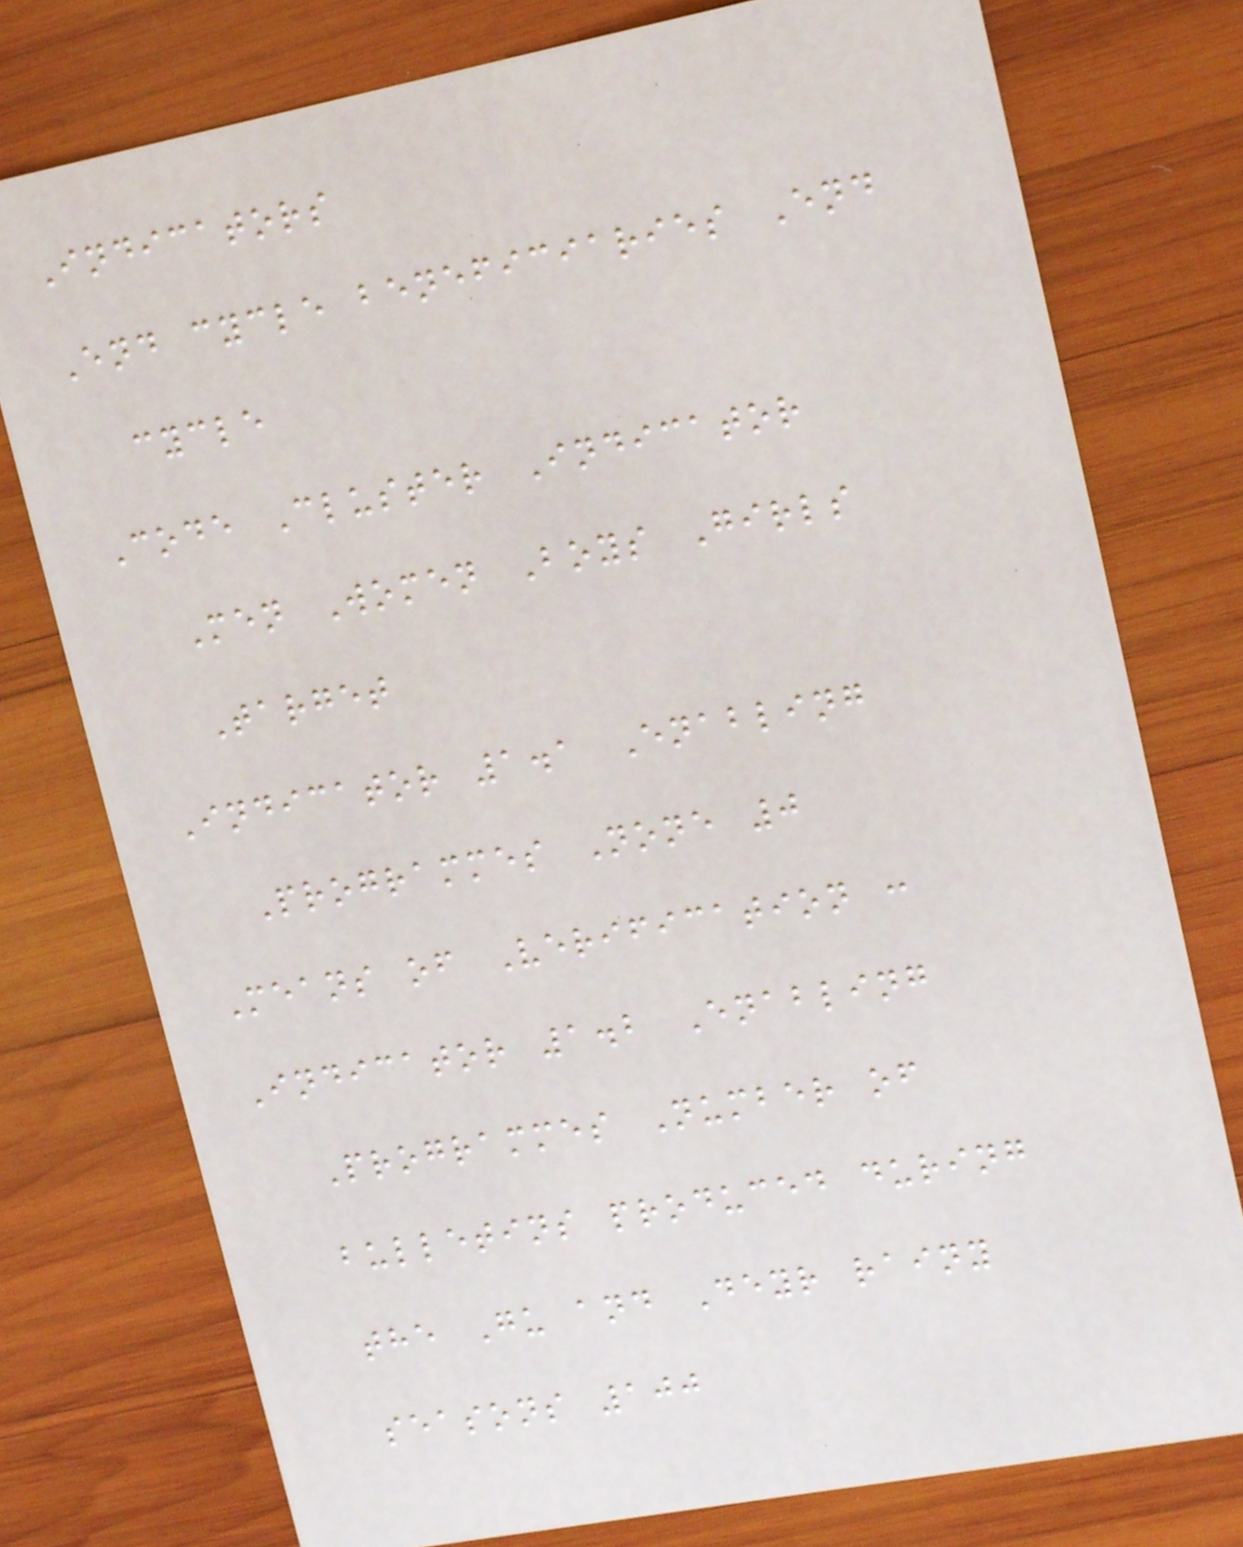Indicators
End cycle beneficiaries End
cycle
Code Cluster Indicator
Men Women Boys Girls
Target
Indicator 1.1 Enabling
Programmes None 0
Means of Verification :
Indicator 1.2 Enabling
Programmes Number of
bulletins produced during
the Gu and Deyr rainy
seasons 100
